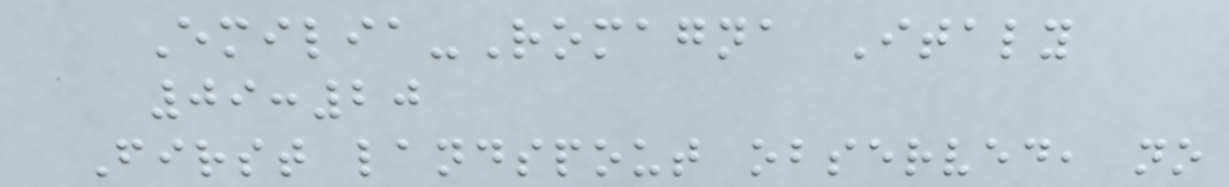Emilia-Romagna Italy
09:20
First landspout observed, no
